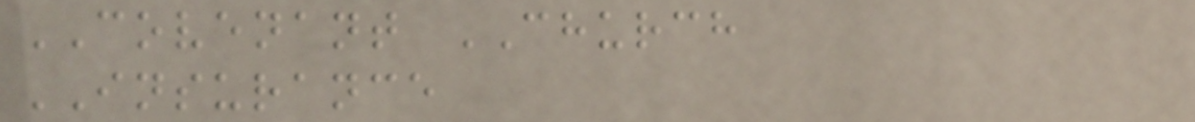COVENANT CHURCH
INSURANCE
